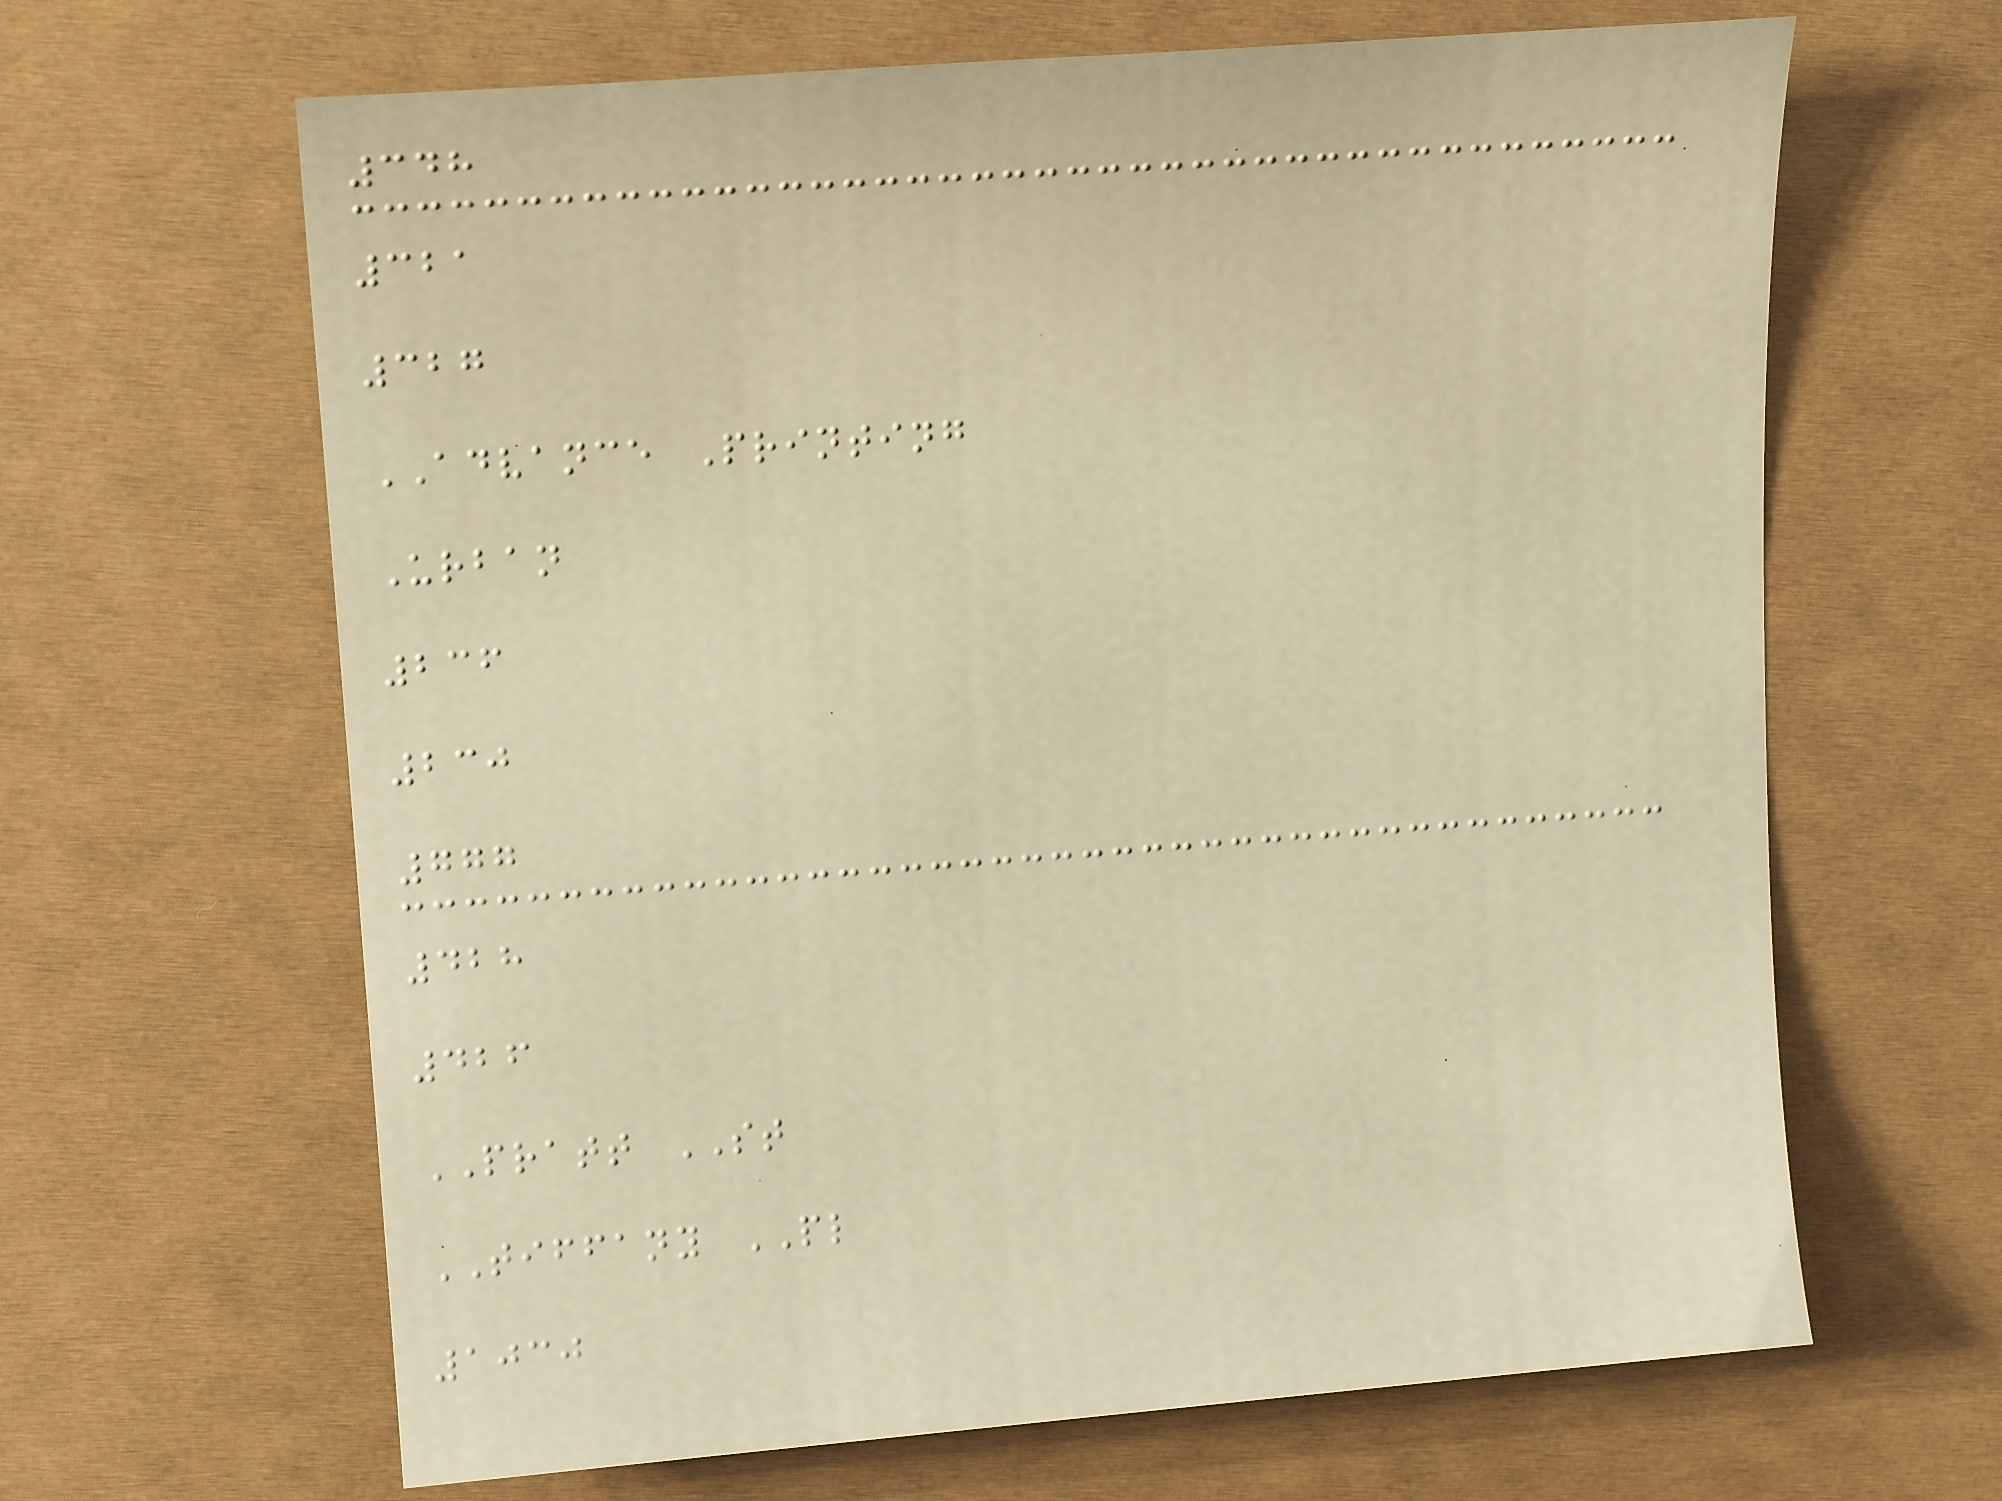348
321
327
ADVANCE Printing
Urban
236
230
777
428
426
PRATT ST
TIFFANY PL
1030
